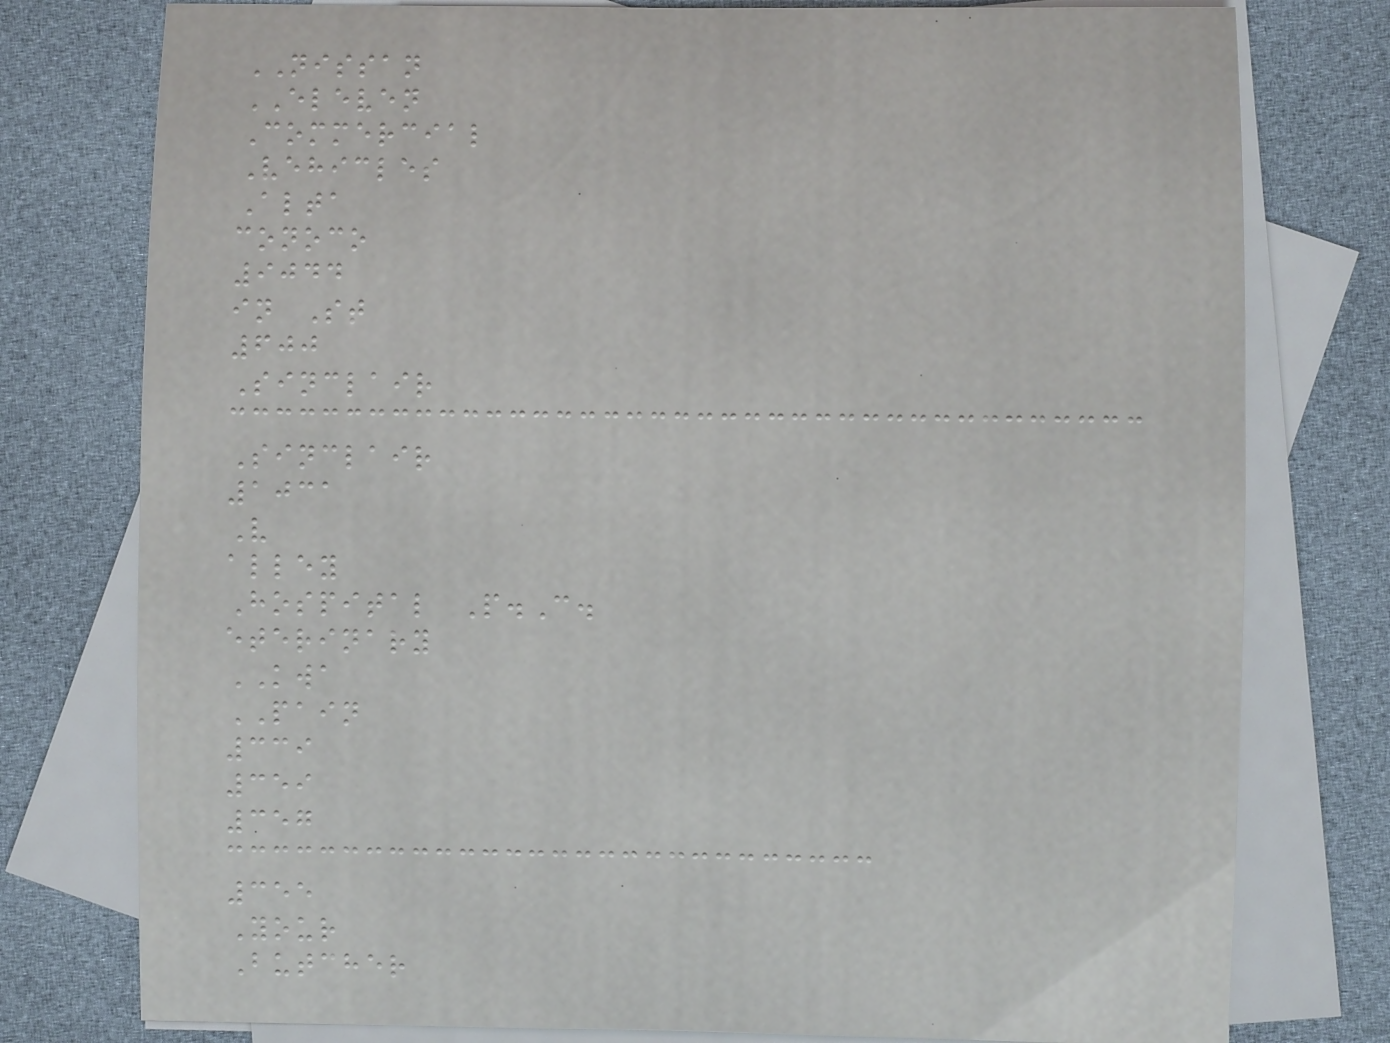NISSAN
ELEVEN
Commercial
Vehicles
Alta
conoco
9044
in St
600
Sinclair
Sinclair
1031
V
alley
Hospital P.C.
eterinary
KWA
PAIN
339
359
357
355
Your
Butcher
